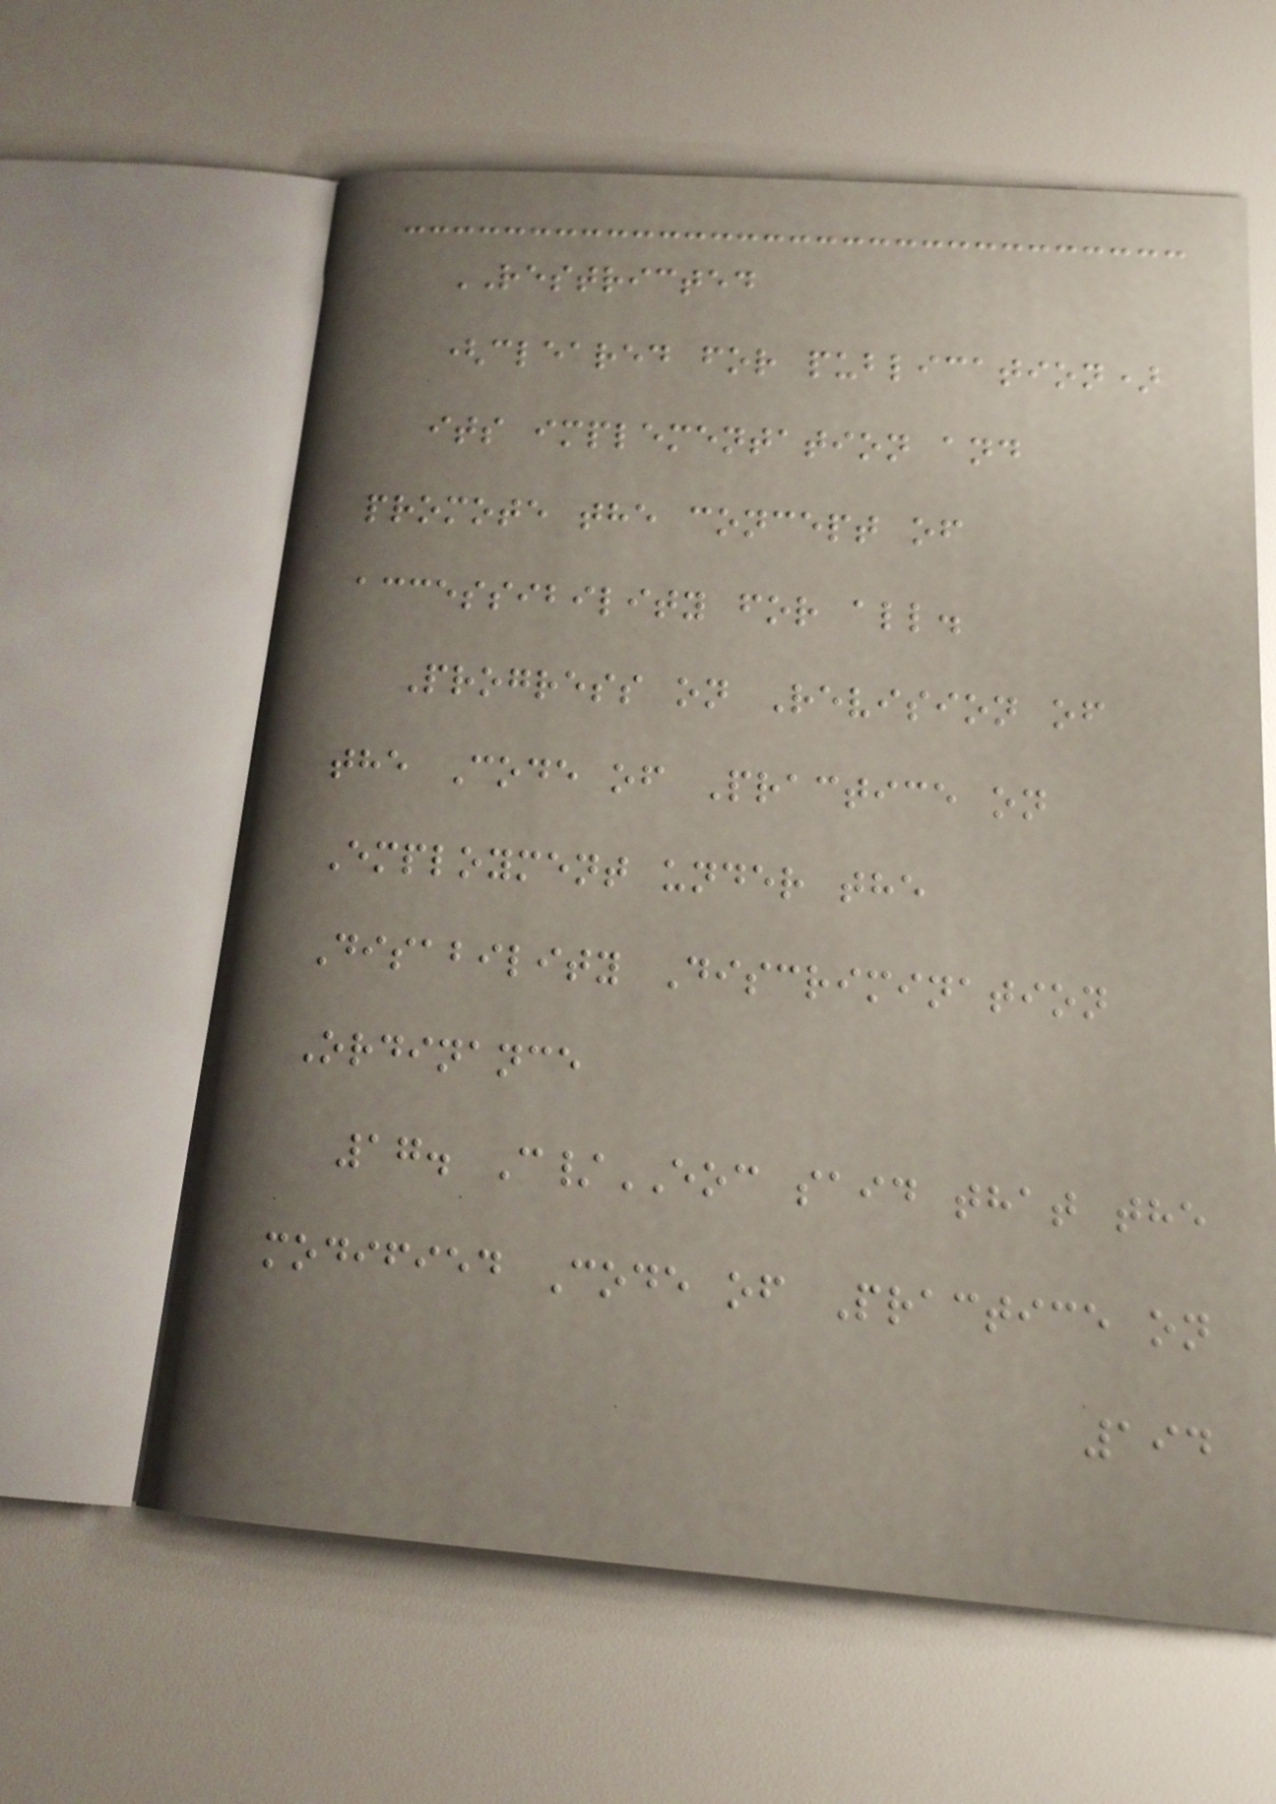RESTRICTED
(cleared for publication)
its implementation and
promote the concept of
accessibility for all.
Progress on Revision of
the Code of Practice on
Employment under the
Disability Discrimination
Ordinance
17. C/EOC said that the
modified Code of Practice on
194
